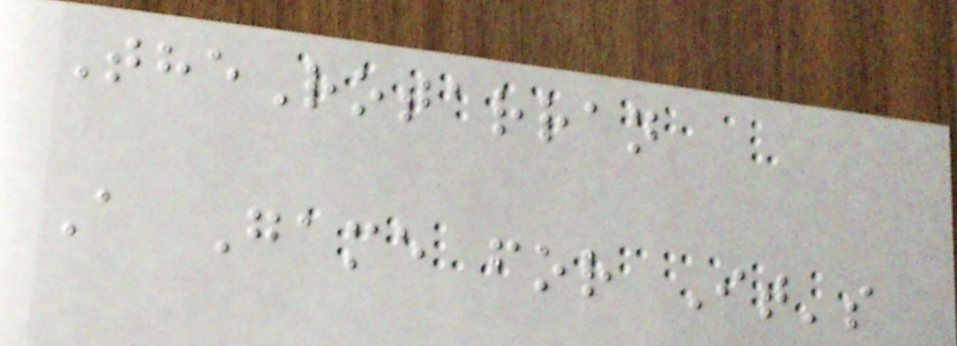TheRotarran
A Game for It's
